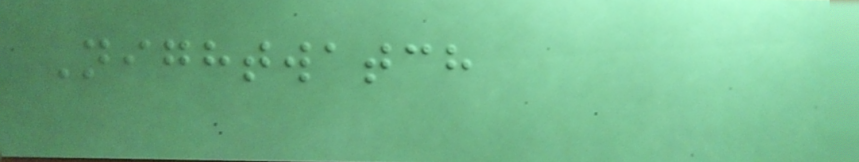Nightwatch
